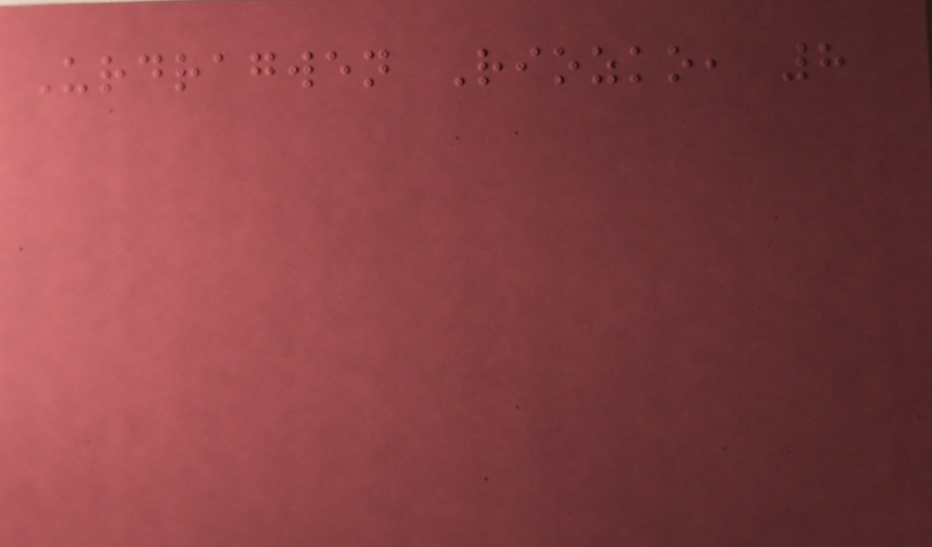Urdragwen Riozko, 8
